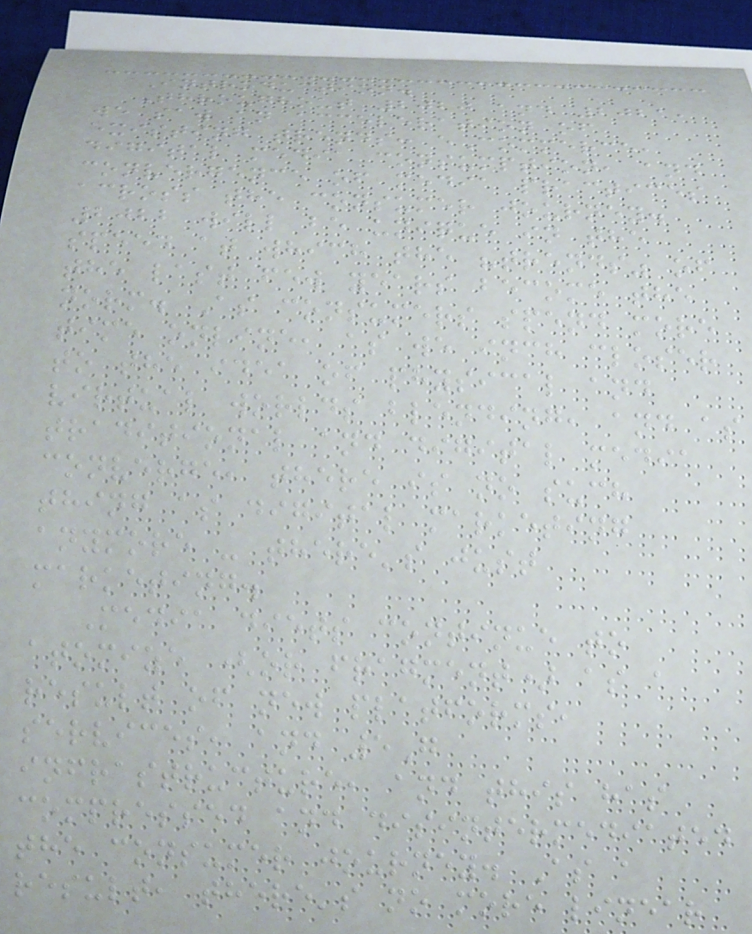Introduction.
Throughout 2020 and 2021,
we saw an acceleration of
existing trends: eCommerce,
digital media consumption, and
convergence of media practices
across the consumer journey.
2022 will be unique in the
speed at which the "trends" of
the last few years become the
norm. As consumers spend more
time online, as we inch closer
to the idea of physical and
virtual worlds blending, and as
traditional and digital media
converge, there is no such
thing as digital marketing
anymore - there's just
marketing.
Media diets continue to
atomize (or fragment) as a
result of new platforms,
services, and 5G
infrastructure, and this has
compressed and disintermediated
the consumer journey. As a
result, there's no more linear
